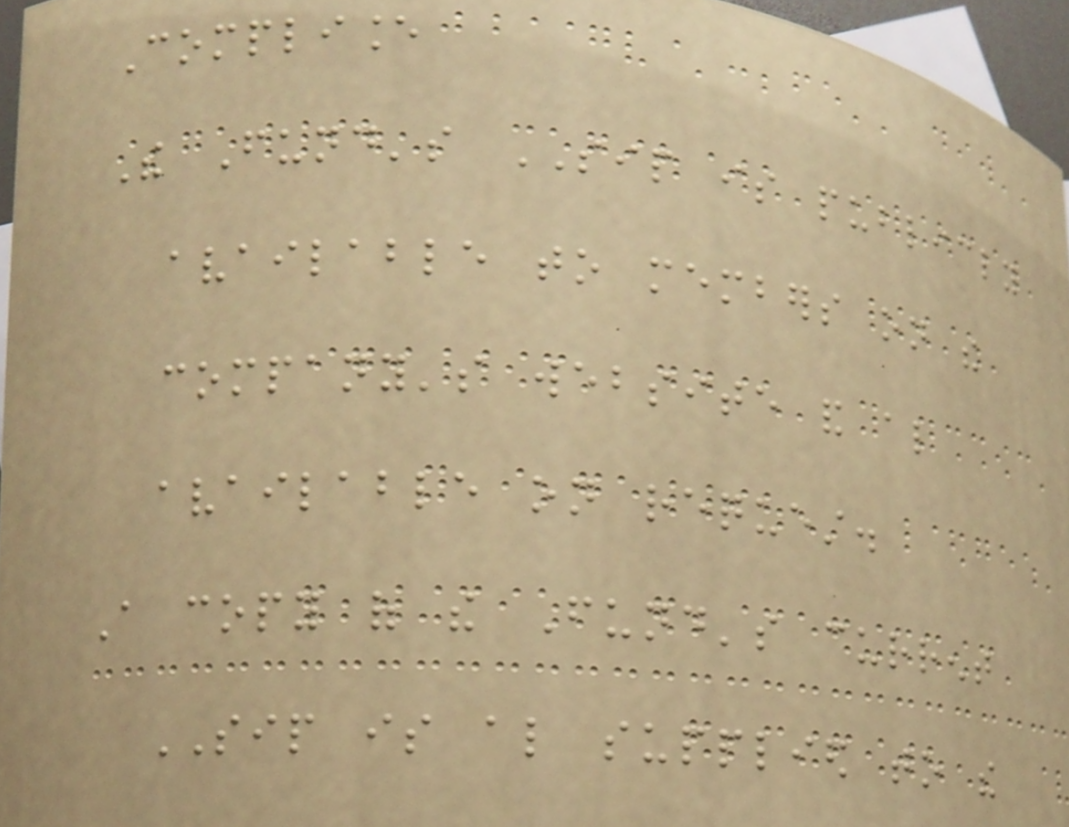Compliance
The Fund's SIP is publicly
available to members on the
company's website and also
available on request.
A copy of the Fund's current
SIP is also supplied to the
